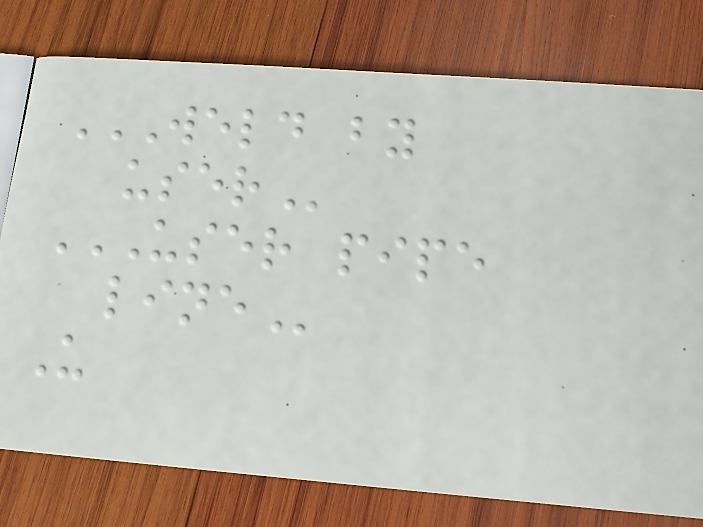WELD BY
USER
USER PIPE
LINE
U
